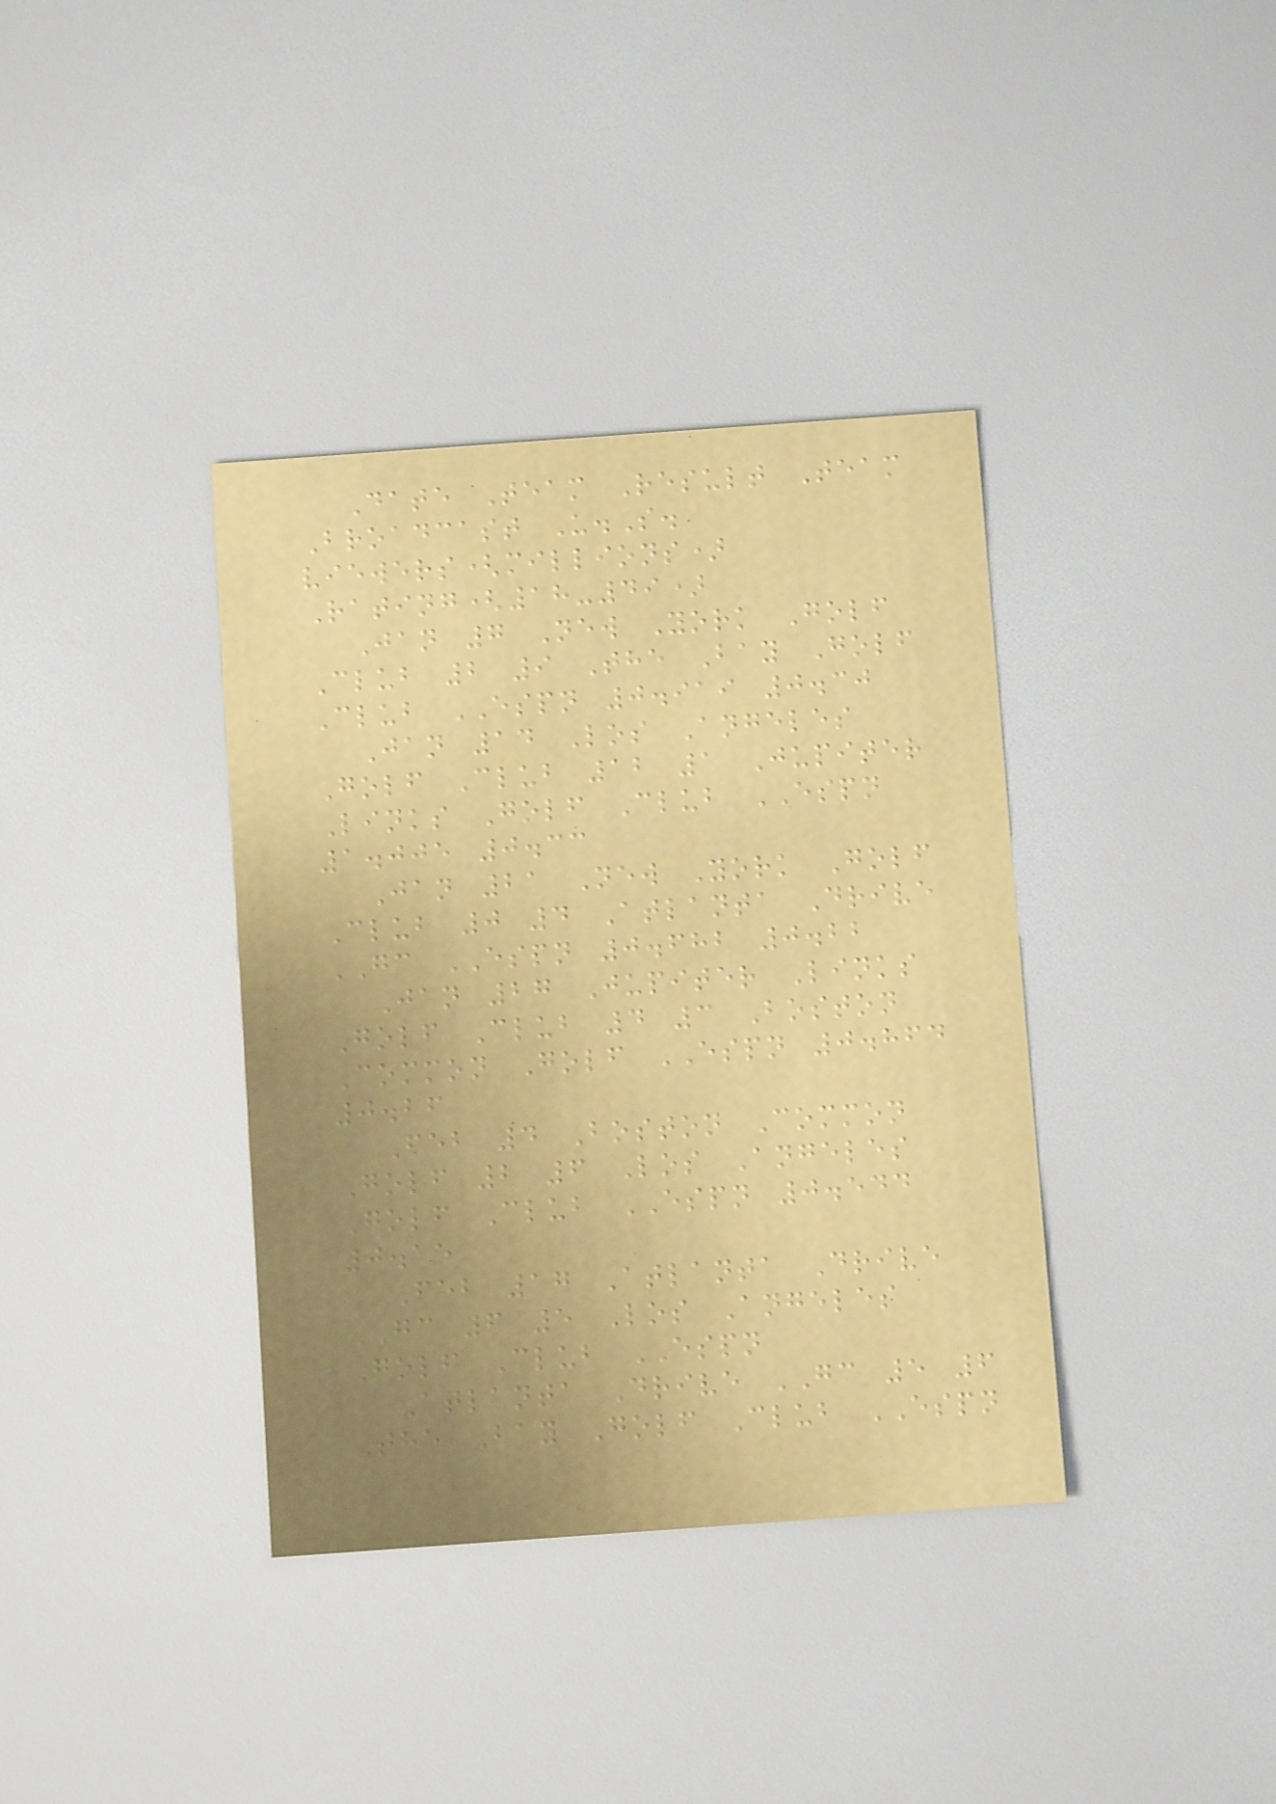Date Team Result Team
Broadcast U.S.
viewers(millions)
Rating(18-49)
Jan 7 New York Golf
Club 2 9 The Bay Golf
Club ESPN 0.919 0.30
Jan 14 Los Angeles
Golf Club 12 1 Jupiter
Links Golf Club ESPN
1.005 0.33
Jan 21 New York Golf
Club 0 4 Atlanta Drive
GC ESPN 0.682 0.22
Jan 27 Jupiter Links
Golf Club 4 3 Boston
Common Golf ESPN 0.864
0.26
Feb 4 Boston Common
Golf 2 6 Los Angeles
Golf Club ESPN 0.544
0.15
Feb 17 Atlanta Drive
GC 6 5 Los Angeles
Golf Club ESPN
Atlanta Drive GC 5 6
The Bay Golf Club ESPN
